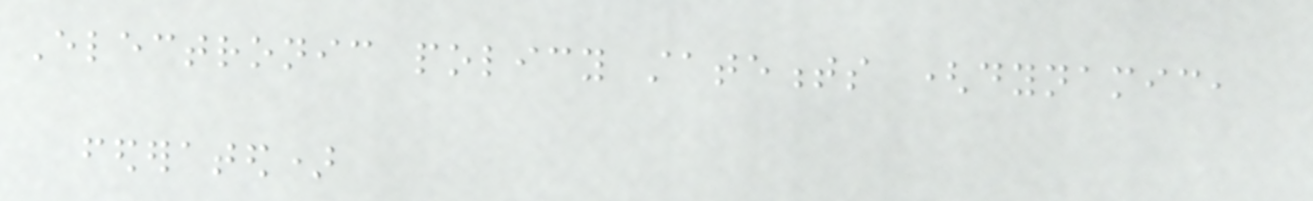Electronic policy statements (dynamic,
federated)
